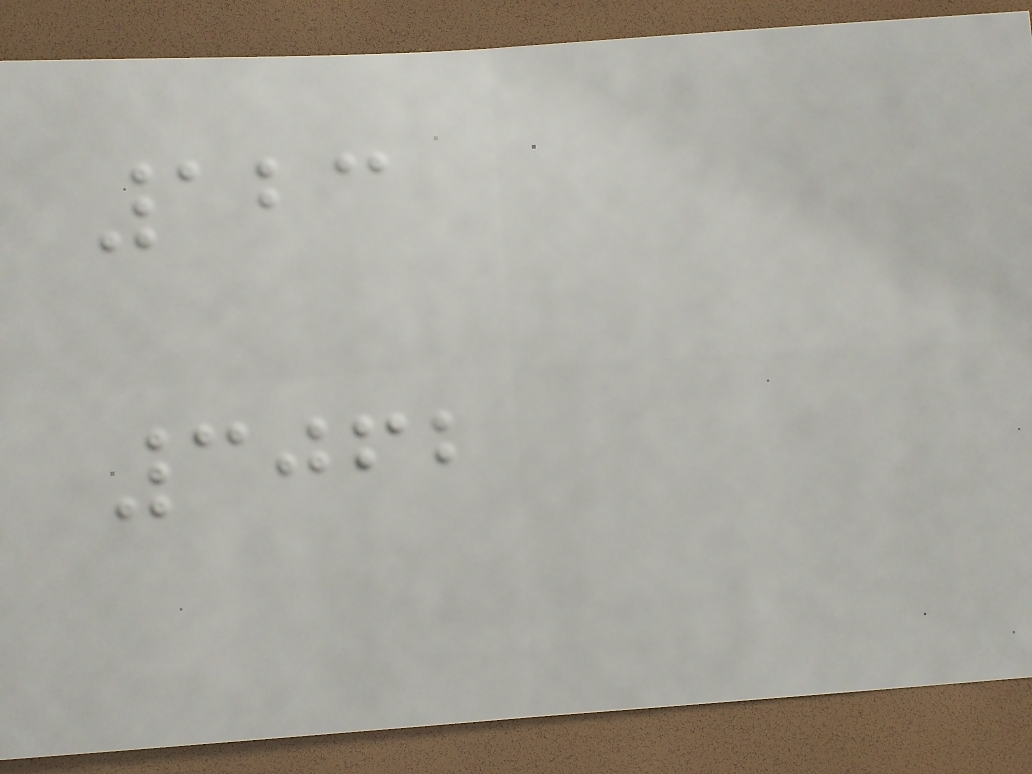123
3062
